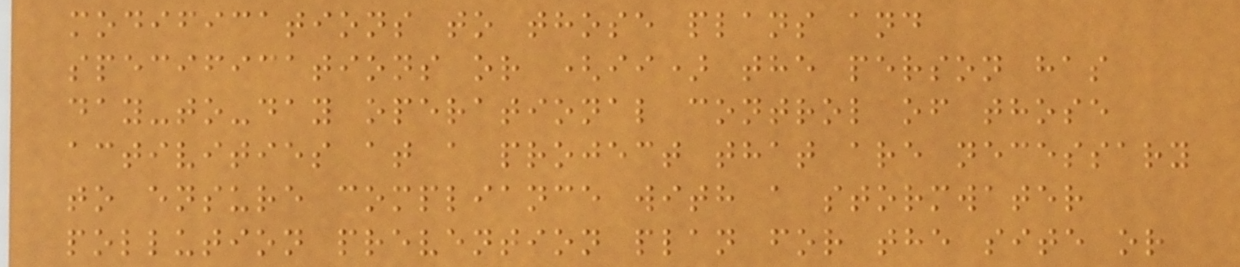modifications to those plans and
specifications or (ii) the person has
day-to-day operational control of those
activities at a project that are necessary
to ensure compliance with a stormwater
pollution prevention plan for the site or
